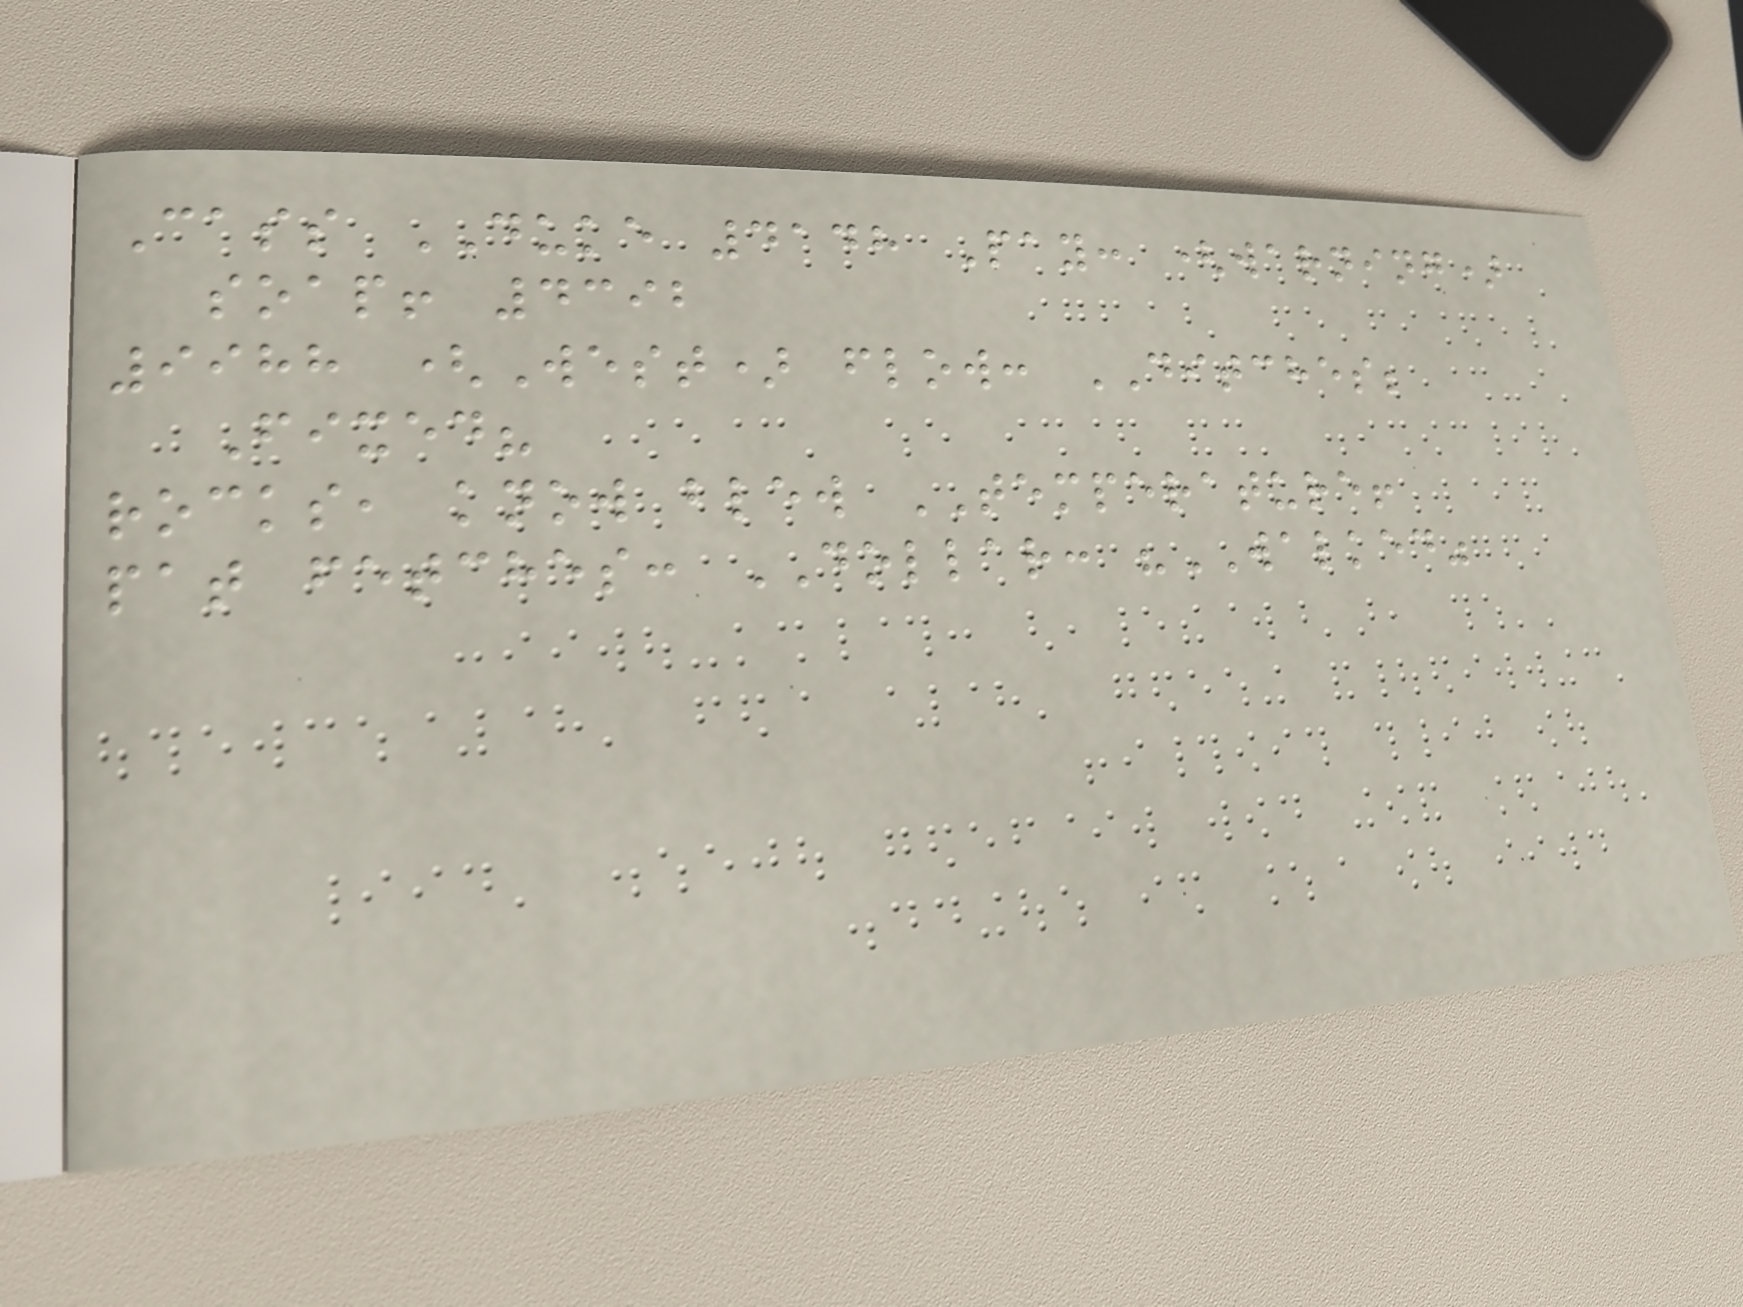Cass DUKE 4148 Pay: (warning)
soap! 4392
9988 (West) flow: DITCHES;
Fixed?
rocks, know blew TEMPERATURE!
pat fetches: DOLLAR: "WALKED"
